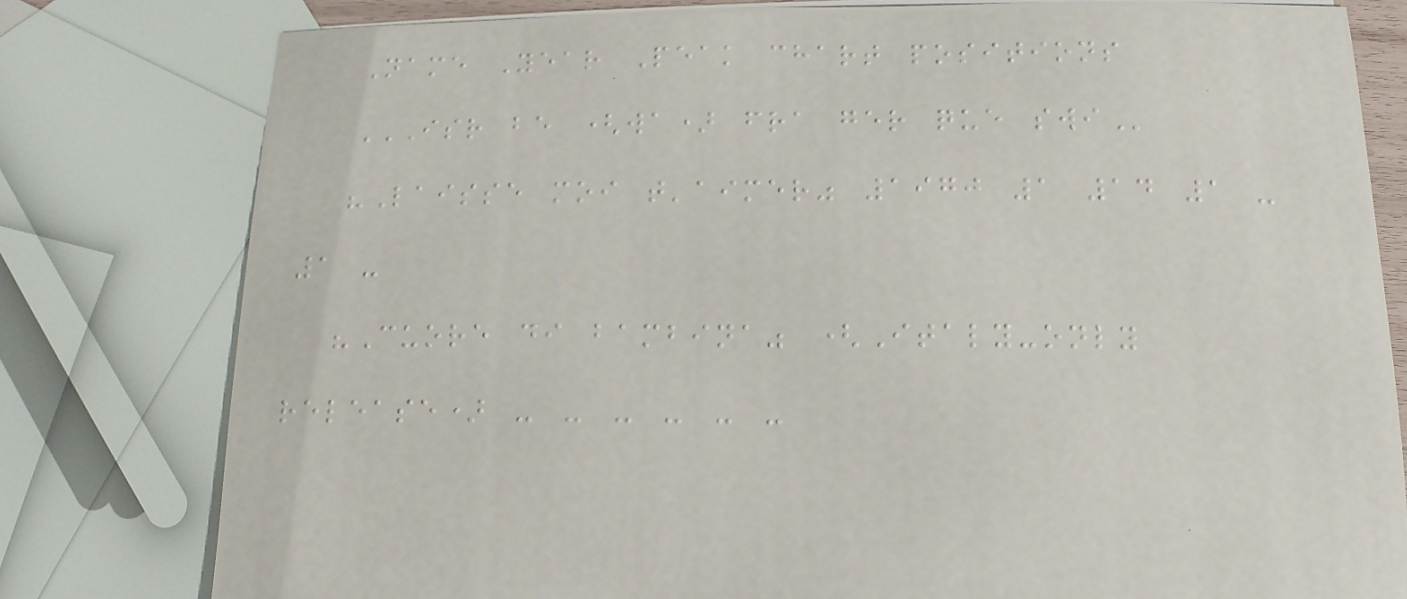Name Year Peak chart positions
ISR BE (WA) FRA GER QUE SWI
"Laisse moi t'aimer" 1970 1 14 1 -
1 -
"Cuore di bambina" (Italy-only
release) - - - - - -
